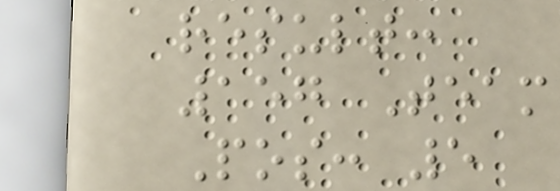result:
157 Team
Pos: 5
